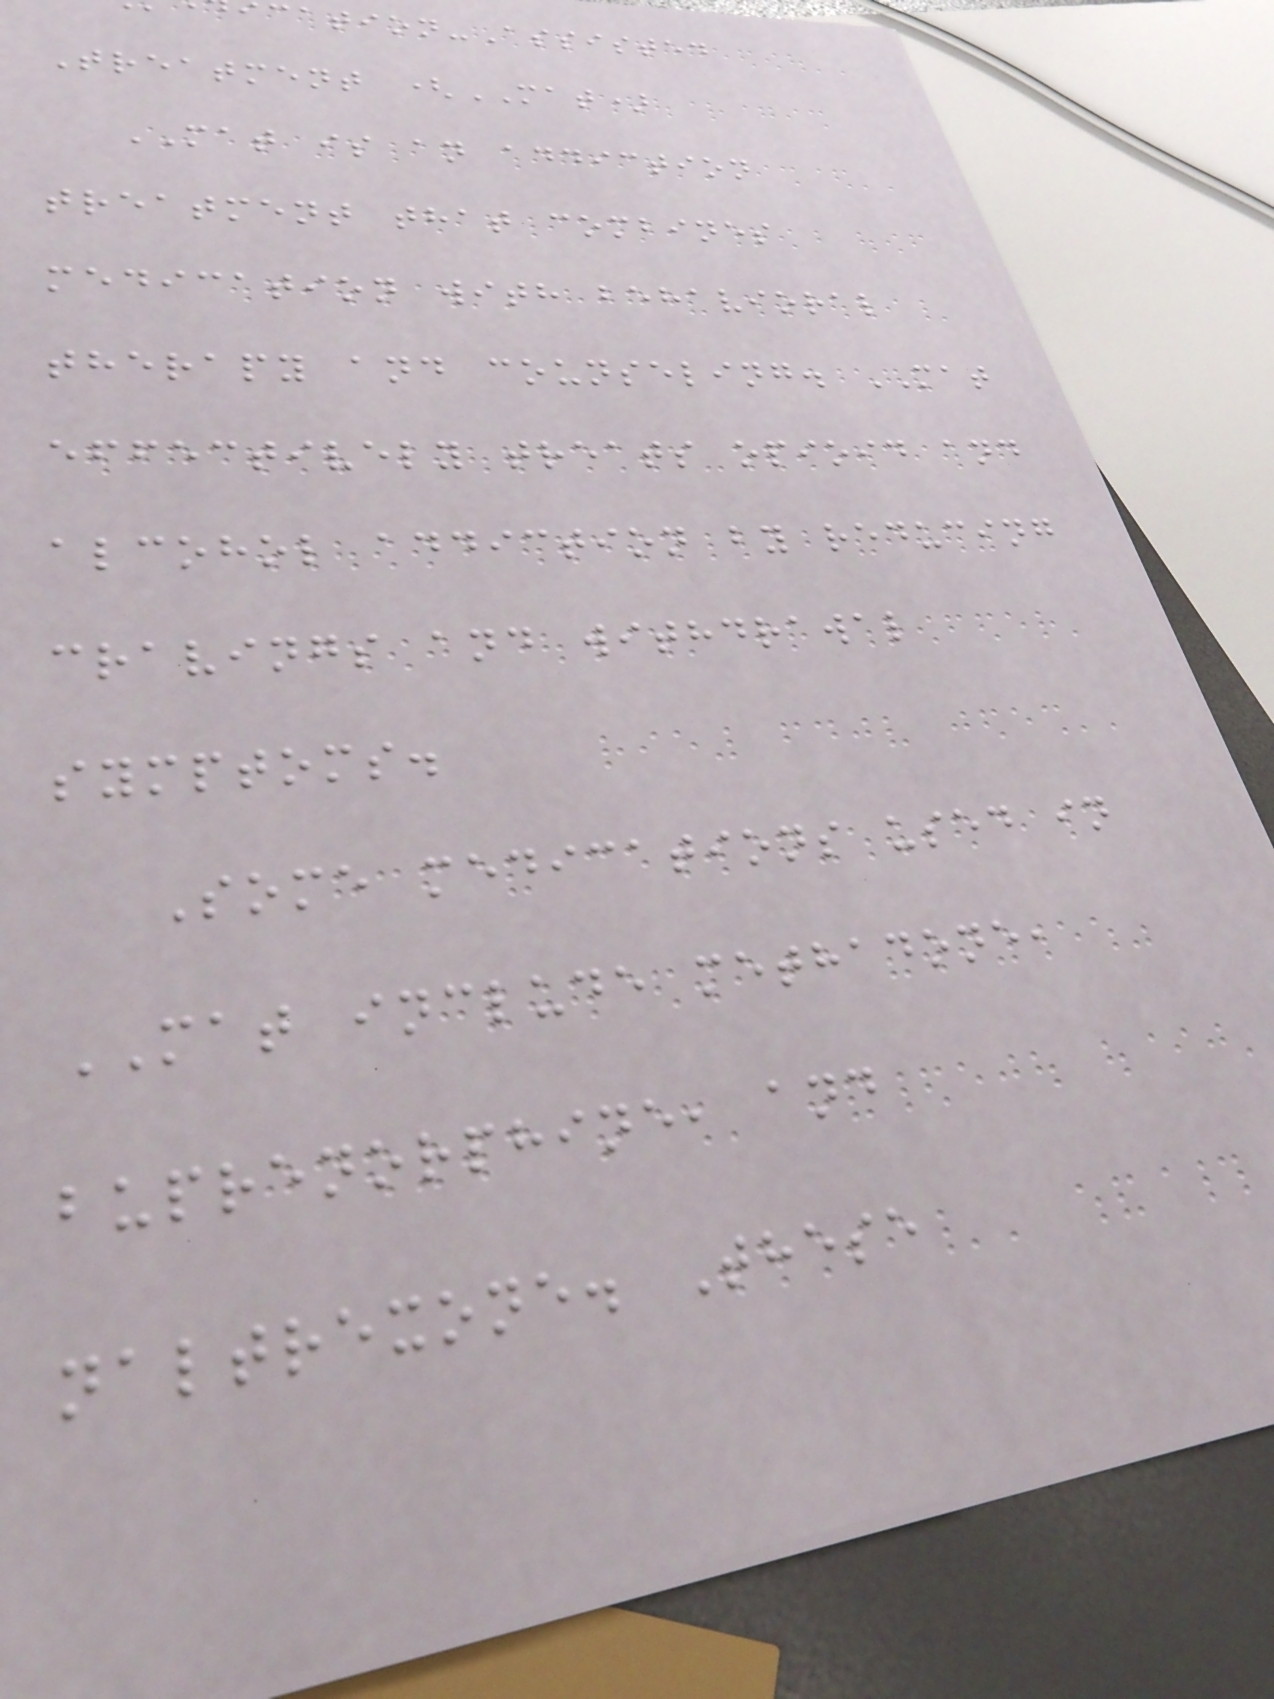cation-Assisted
Treatment (MAT)
MAT is an addiction
treatment that combines
medication with behavioral
therapy and counseling. MAT
effectively treats opioid and
alcohol addiction by reducing
cravings and withdrawal
symptoms.
Some medications used in
MAT include methadone,
buprenorphine, and
naltrexone. These
